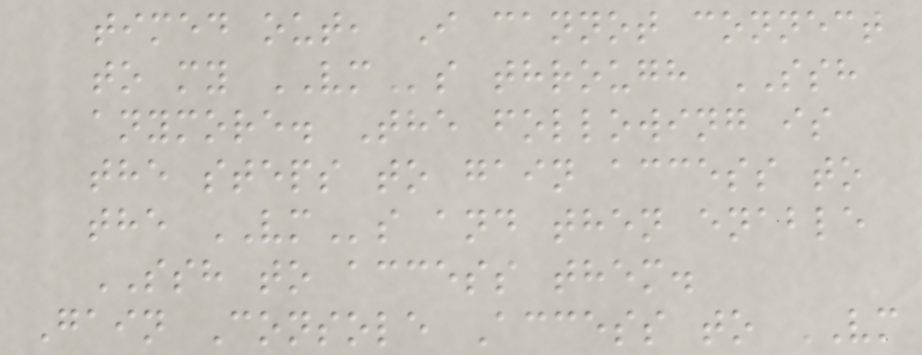timed out, I cannot connect
to my VMs through SSH
anymore. The following is
the steps to gain access to
the VMs and then enable
SSH to access them.
Gain Console Access to VM
